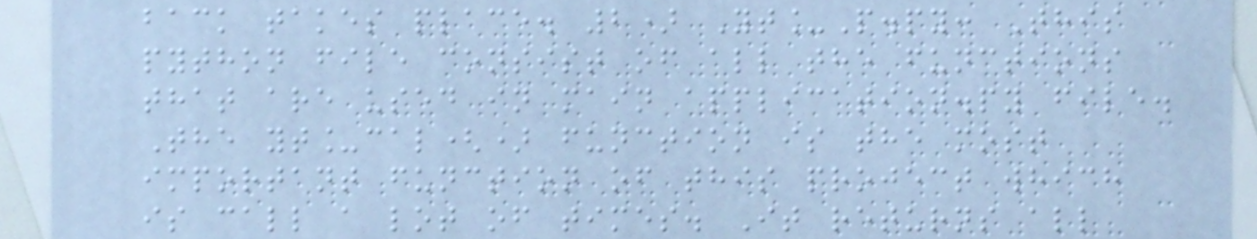back takes place. 2) Yt_P.py: This
python file consist of all the functions
that are used in main application.py file.
The yt_cal() function is the most
important function of this project which
is call a lot of times. It returns all
